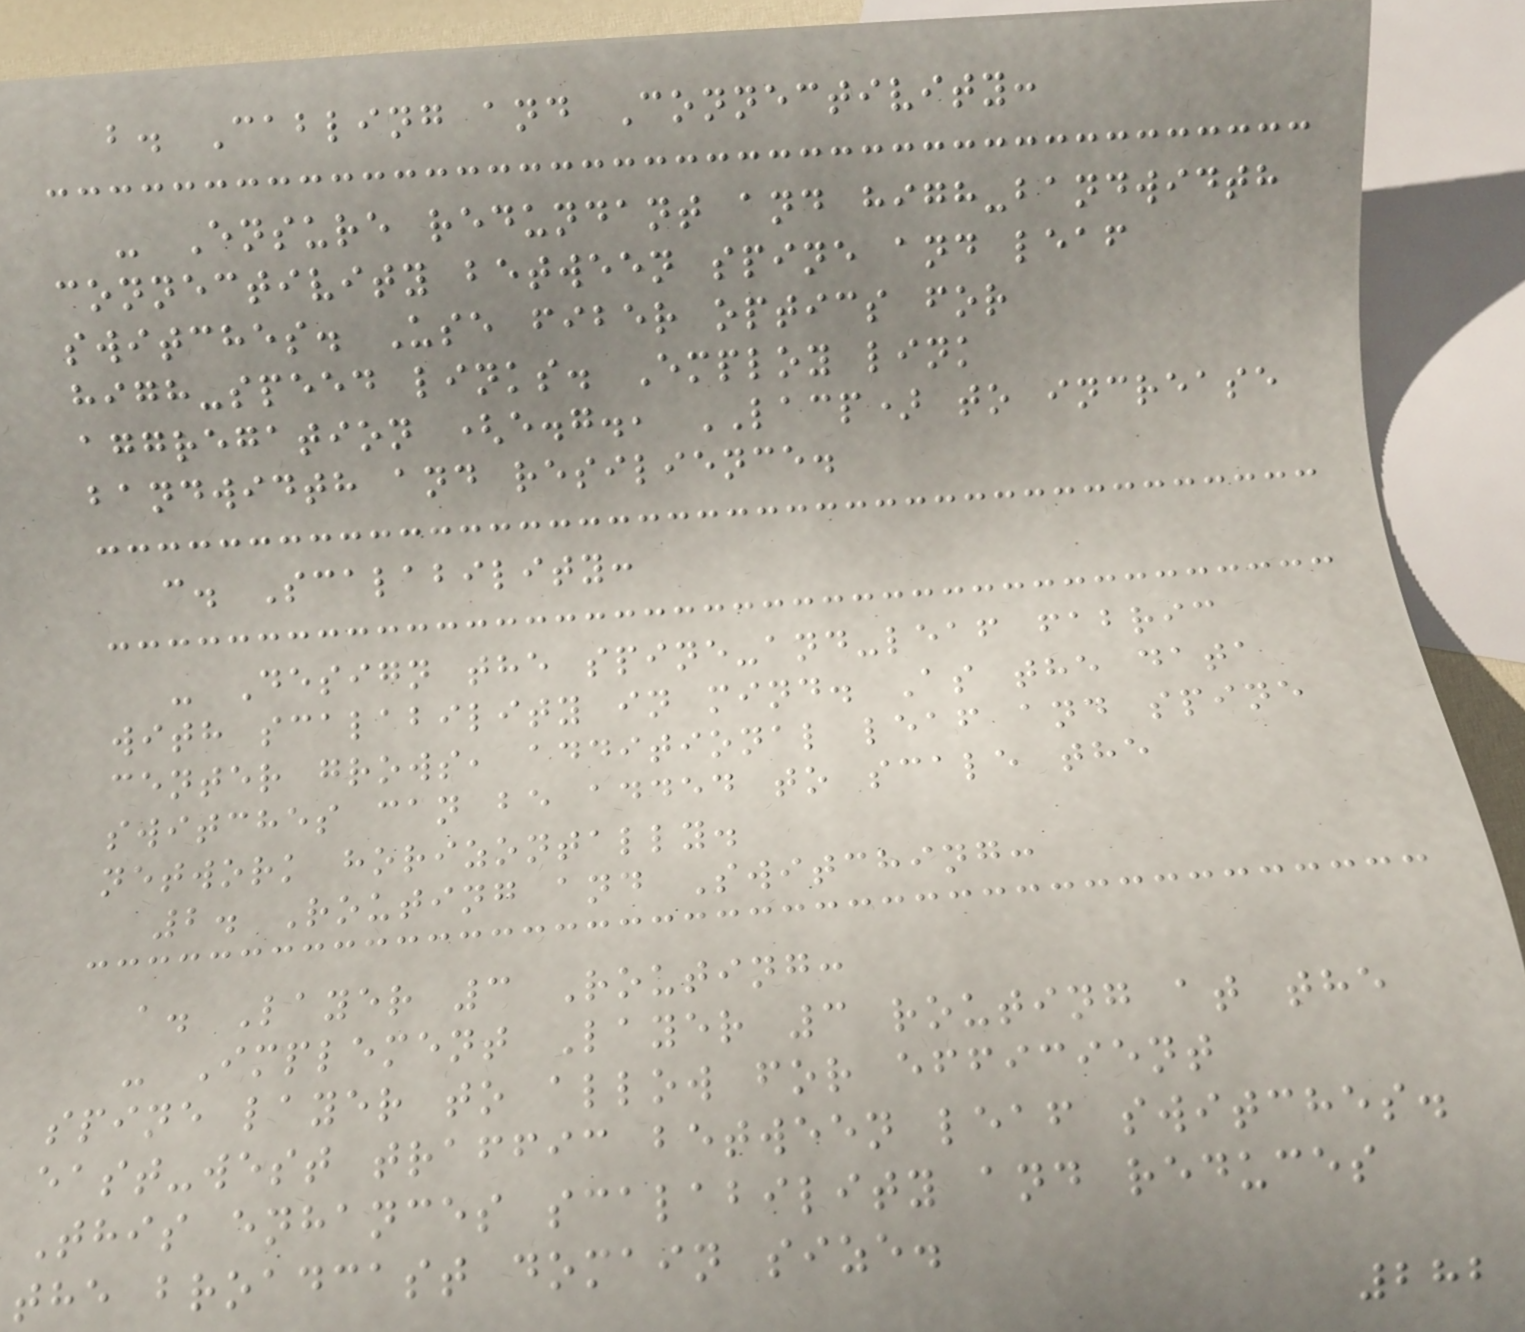b. Cabling and Connectivity:
- Ensure redundant and high-bandwidth
connectivity between spine and leaf
switches. Use fiber optics for
high-speed links. Employ link
aggregation (e.g., LACP) to increase
bandwidth and resilience.
c. Scalability:
- Design the spine-and-leaf fabric
with scalability in mind. As the data
center grows, additional leaf and spine
switches can be added to scale the
network horizontally.
2. Routing and Switching:
a. Layer 3 Routing:
- Implement Layer 3 routing at the
spine layer to allow for efficient
east-west traffic between leaf switches.
This enhances scalability and reduces
the broadcast domain size.
282
